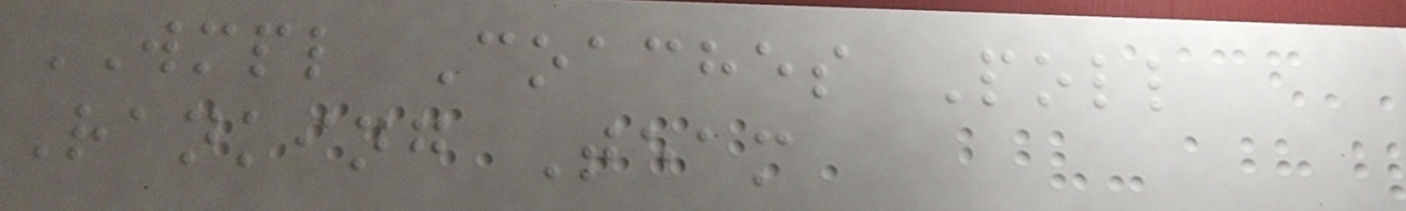WMPL Coaches Poll
Ranking Team
